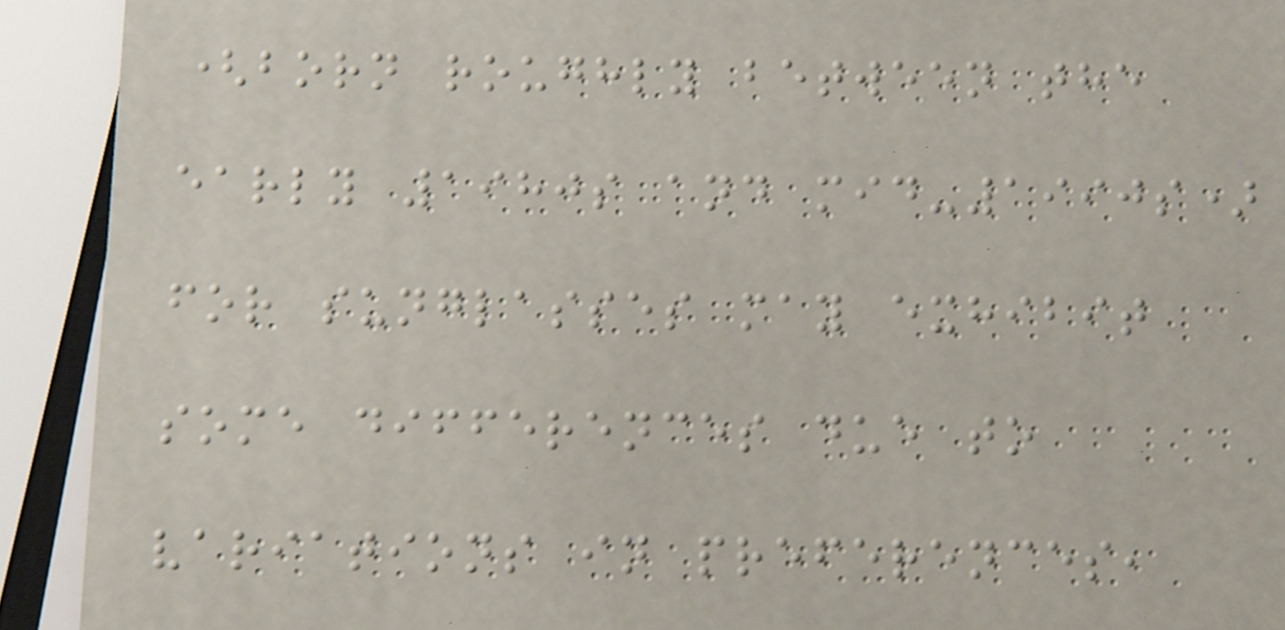(born roughly between the
early 1980s and mid-1990s)
for sunglasses may exhibit
some differences due to
variations in preferences,
